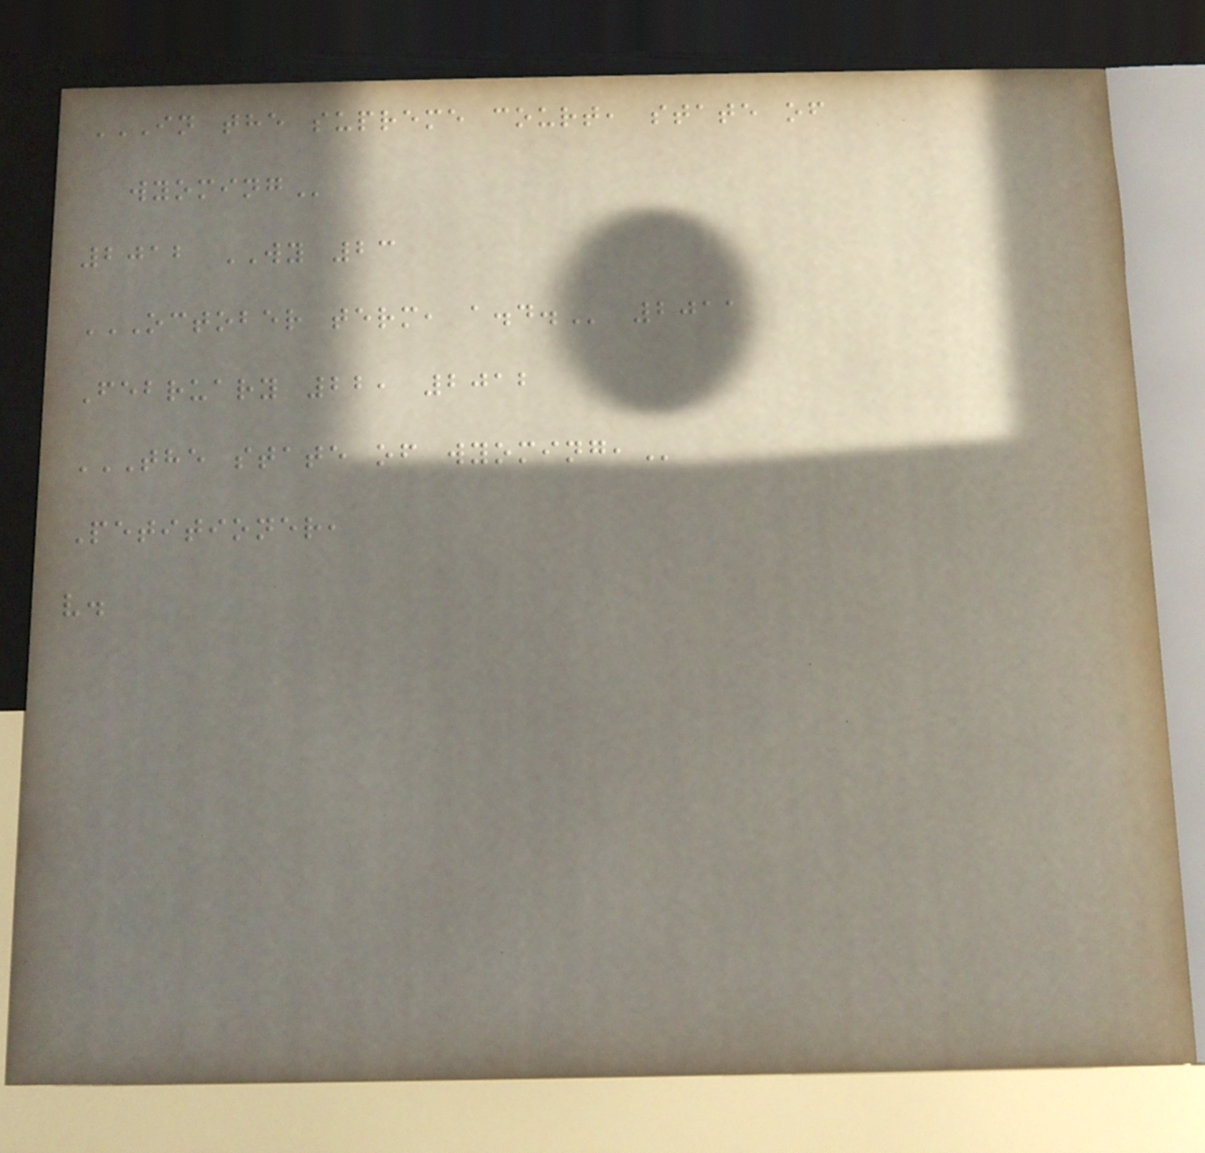IN THE SUPREME COURT, STATE OF
WYOMING
2012 WY 23
OCTOBER TERM, A.D. 2011
February 22, 2012
THE STATE OF WYOMING,
Petitioner,
v.
